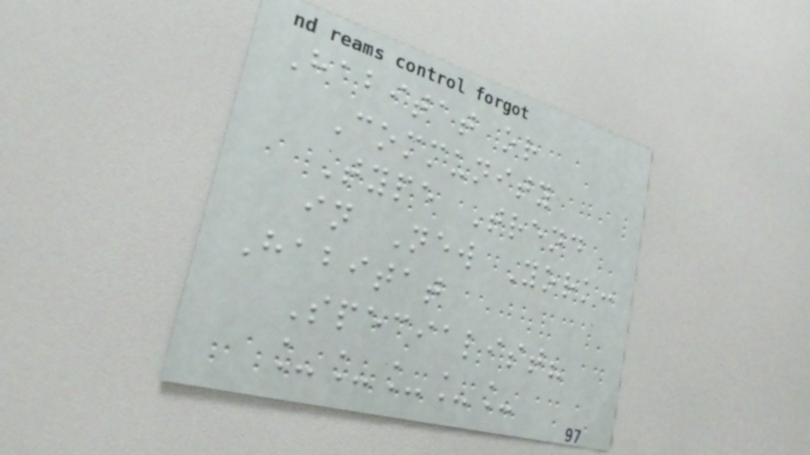Habitat or
Community
Type Trend
in New York:
Habitat
Specialist?
_____
